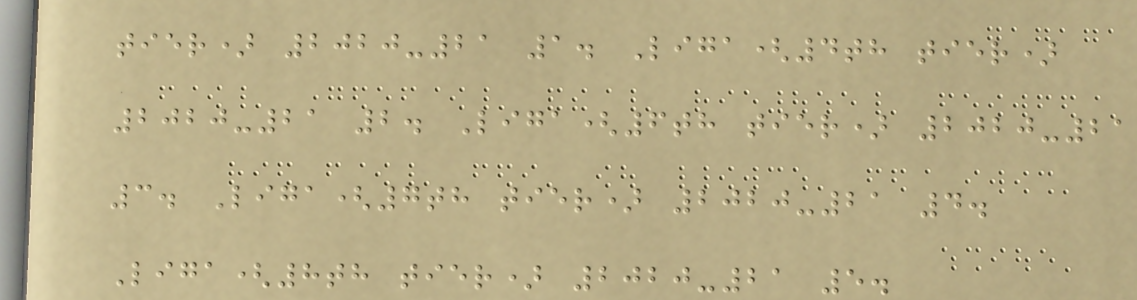tier) 2020-21 1. Liga(4th tier)
2020-21 2. Liga(6th tier) 2020-21
3. Liga(7th tier) 2020-21 4.
Liga(8th tier) 2020-21 5.
